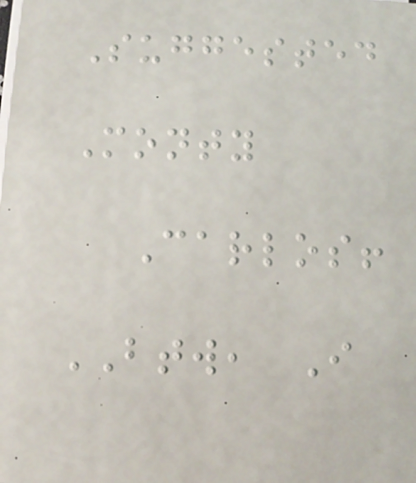Suggested
Monty
Carlos!
BTW, I
